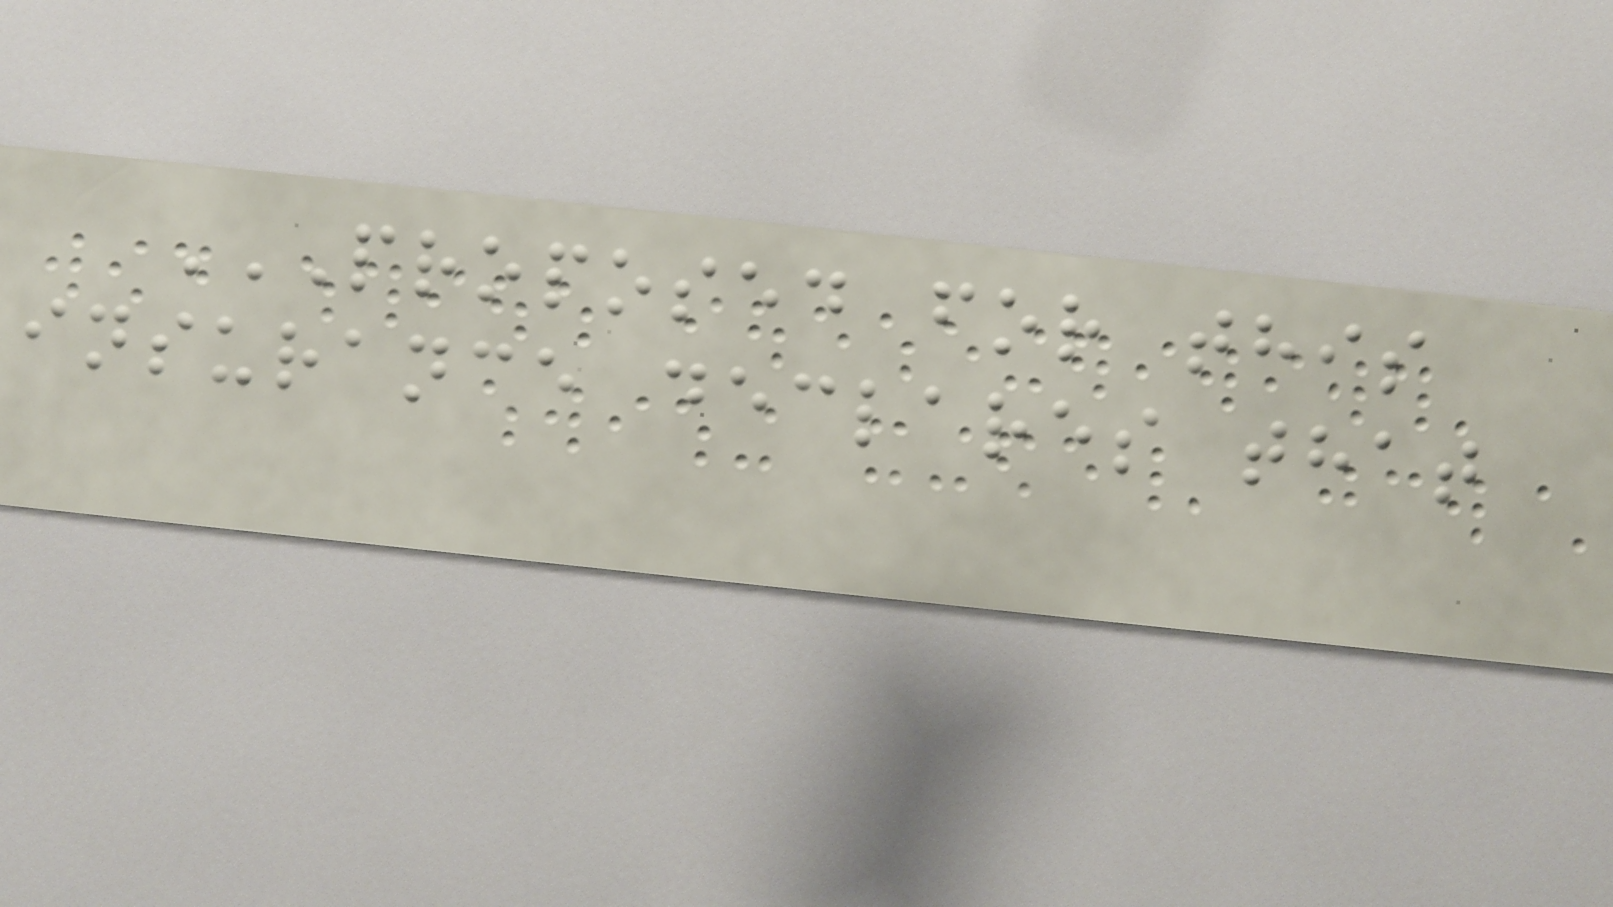PROPOSED FOR THIS
INSURANCE DECLARES THAT
